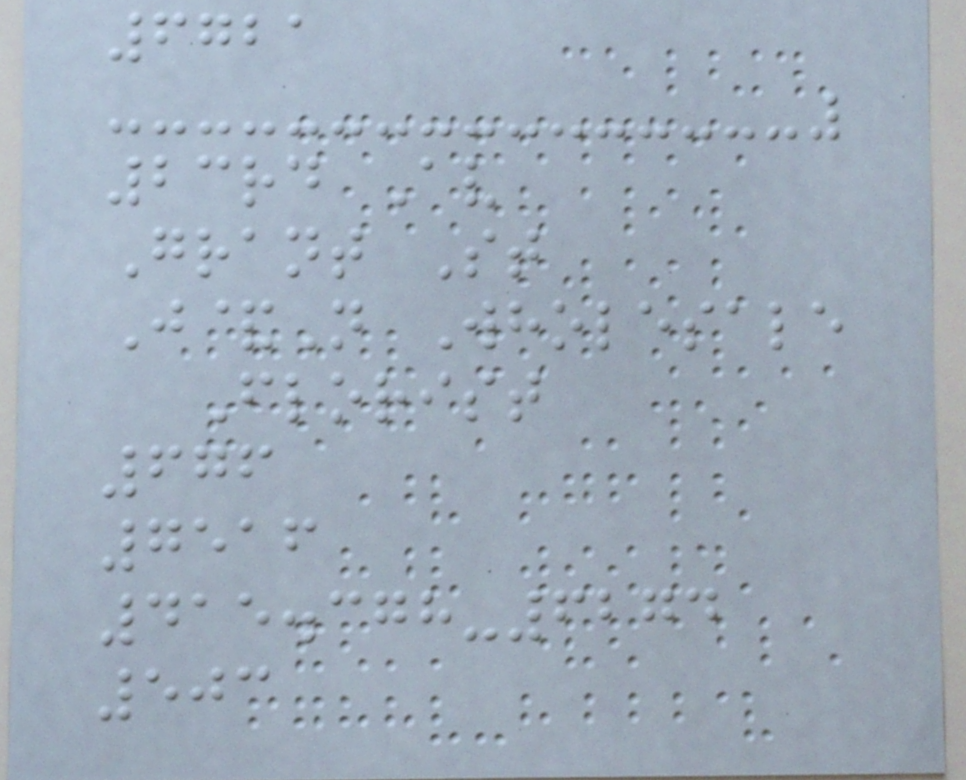6721
23rd Av
Grant St
J&N Wholesale
Florist
676
7516
415.378-6274
503
